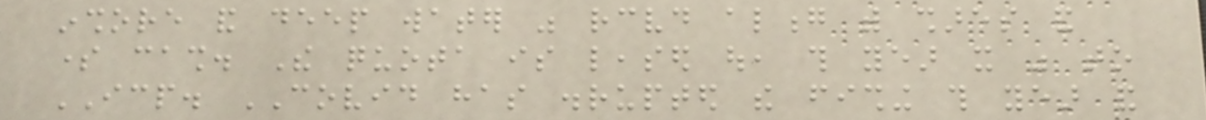inshore and deep water was received along with shares and
some cash. The quota is leased out, this year it was to
ICP. COVID has disrupted the fishing this year and
